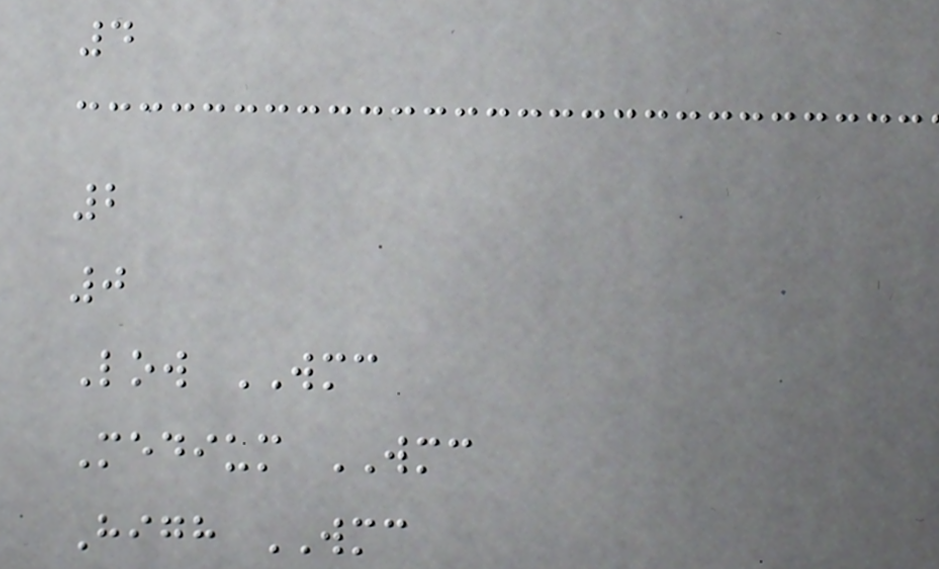4
2
0
Low WMC
Medium WMC
High WMC
